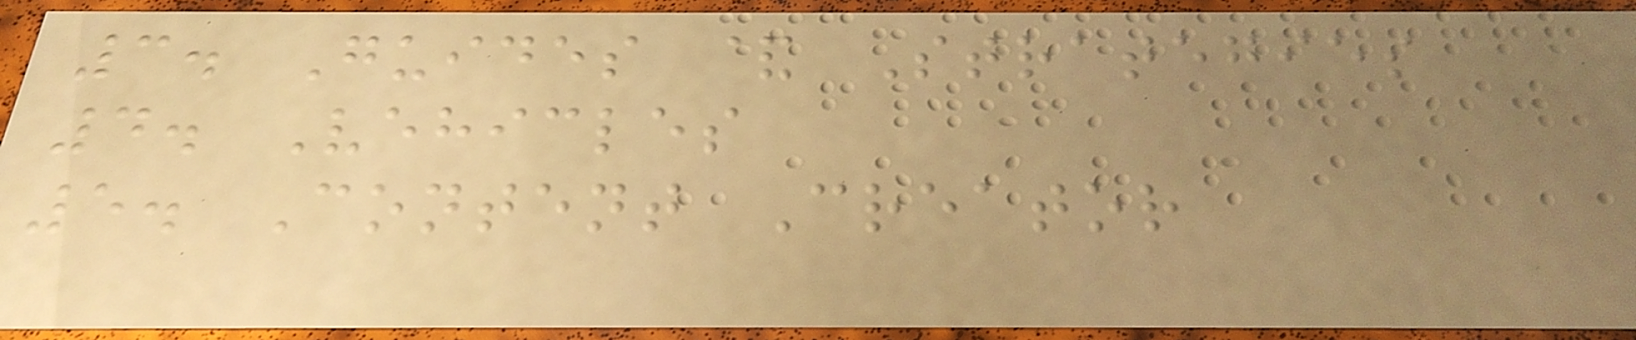3. Guides & Strategies
4. Vehicles
5. Content Creator
